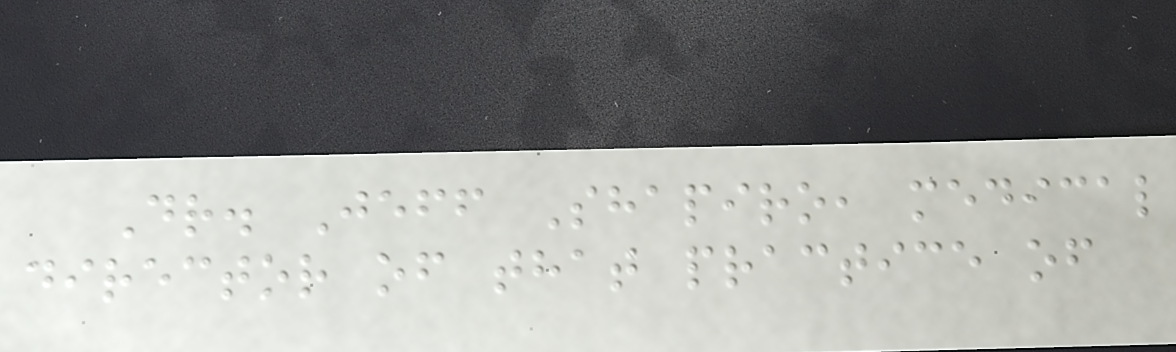Dr. Jeff Shapiro, medical
director of that practice of
